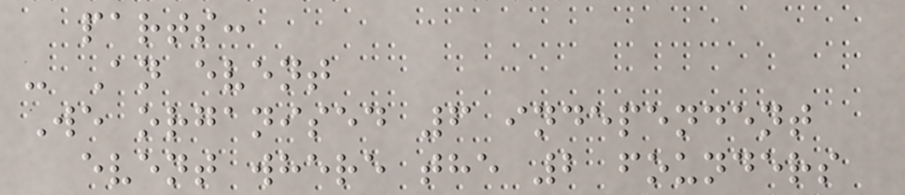parts:
- An event
We organised 6 independent
event where the 2 founders
